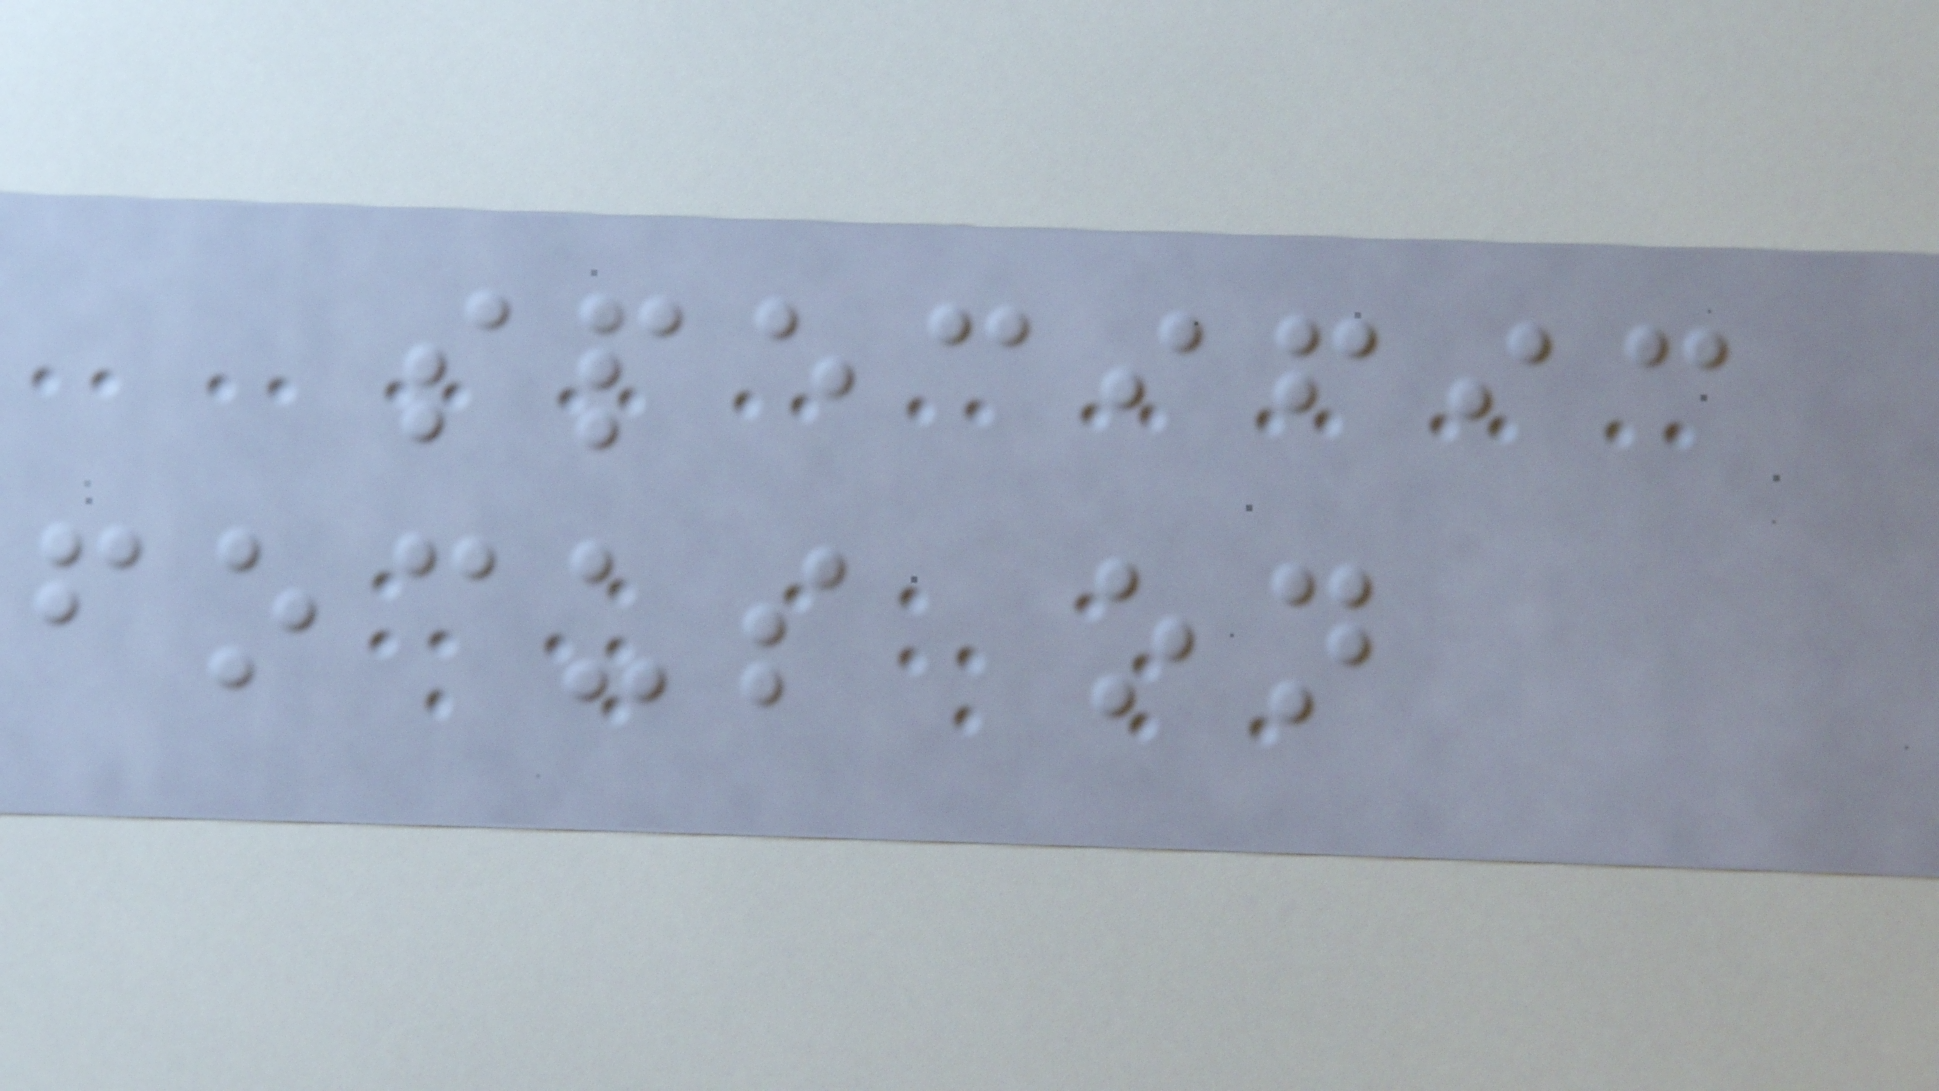specific
focus on
